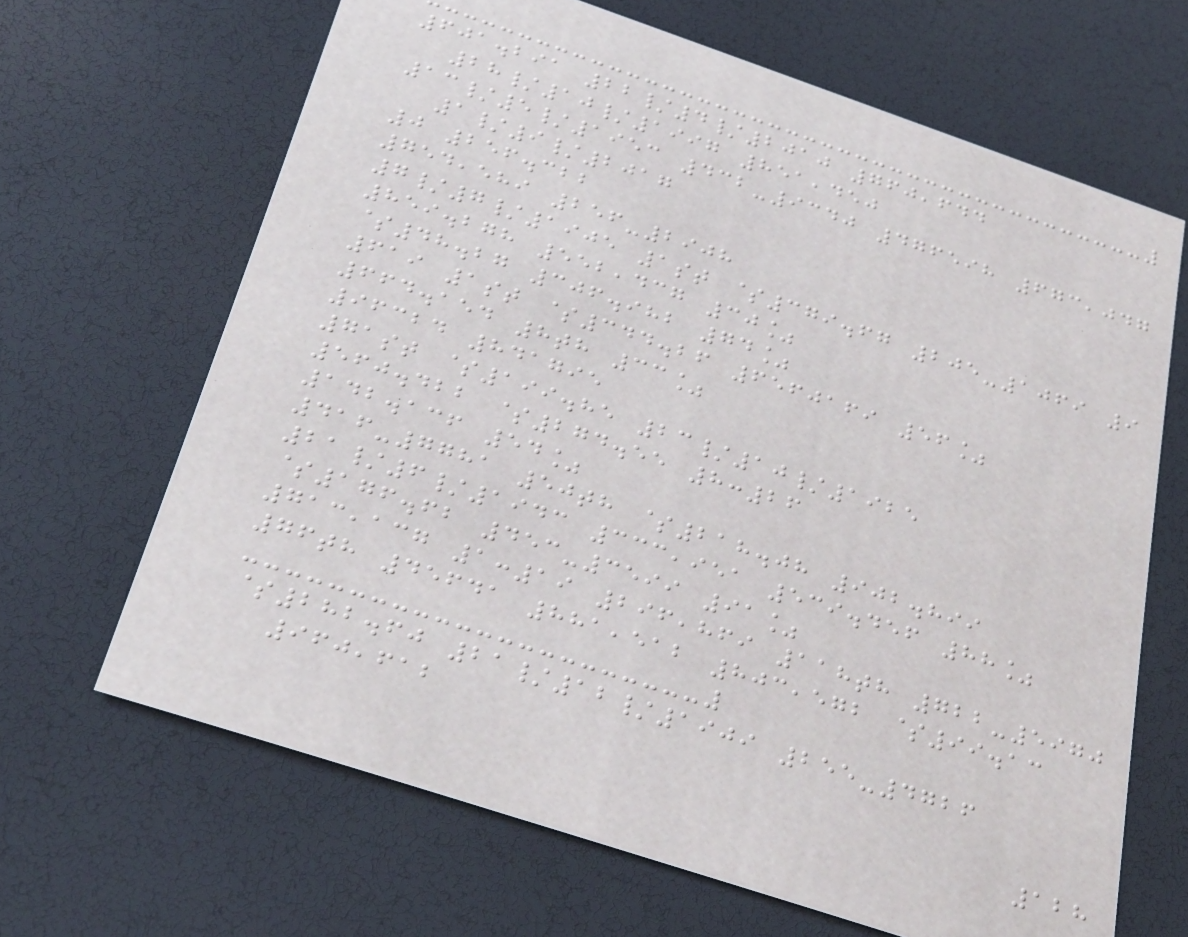601.291 22/4/2010 760,644
28/10/1997 851,450
13/5/1953 432-9340 476598 673,047
1/9/2017
0 256.322
754,589 256-2908
7/7/1905 1st $379.67 205-1069 9
859.278 552,437 30%
$48.27 306.982 74%
619 1st $344.26 6560169 56%
664.154 8th 33%
96324 841795
71st $199.85 23/10/1925
560.422 $274.55 8:26
142.136 54%
416-7781 50th $218.08 902.899
21/6/1943 333,951 539.456 88%
$176.62 453-3599 91%
713,137 1:19 296,869 118th 722-5970
76th 45641 881,512 803,572 $99.13
$282.60 21/12/1909 255-4726
960,612
128
